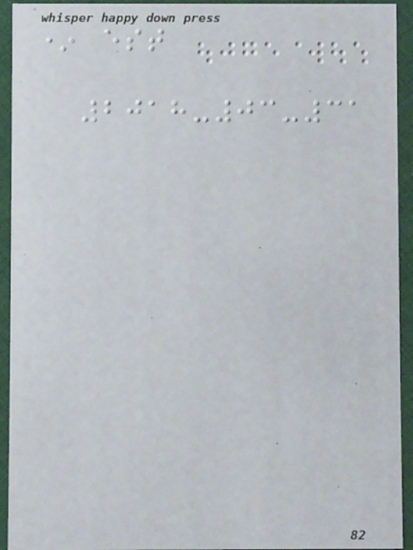* est
2018-03-31
